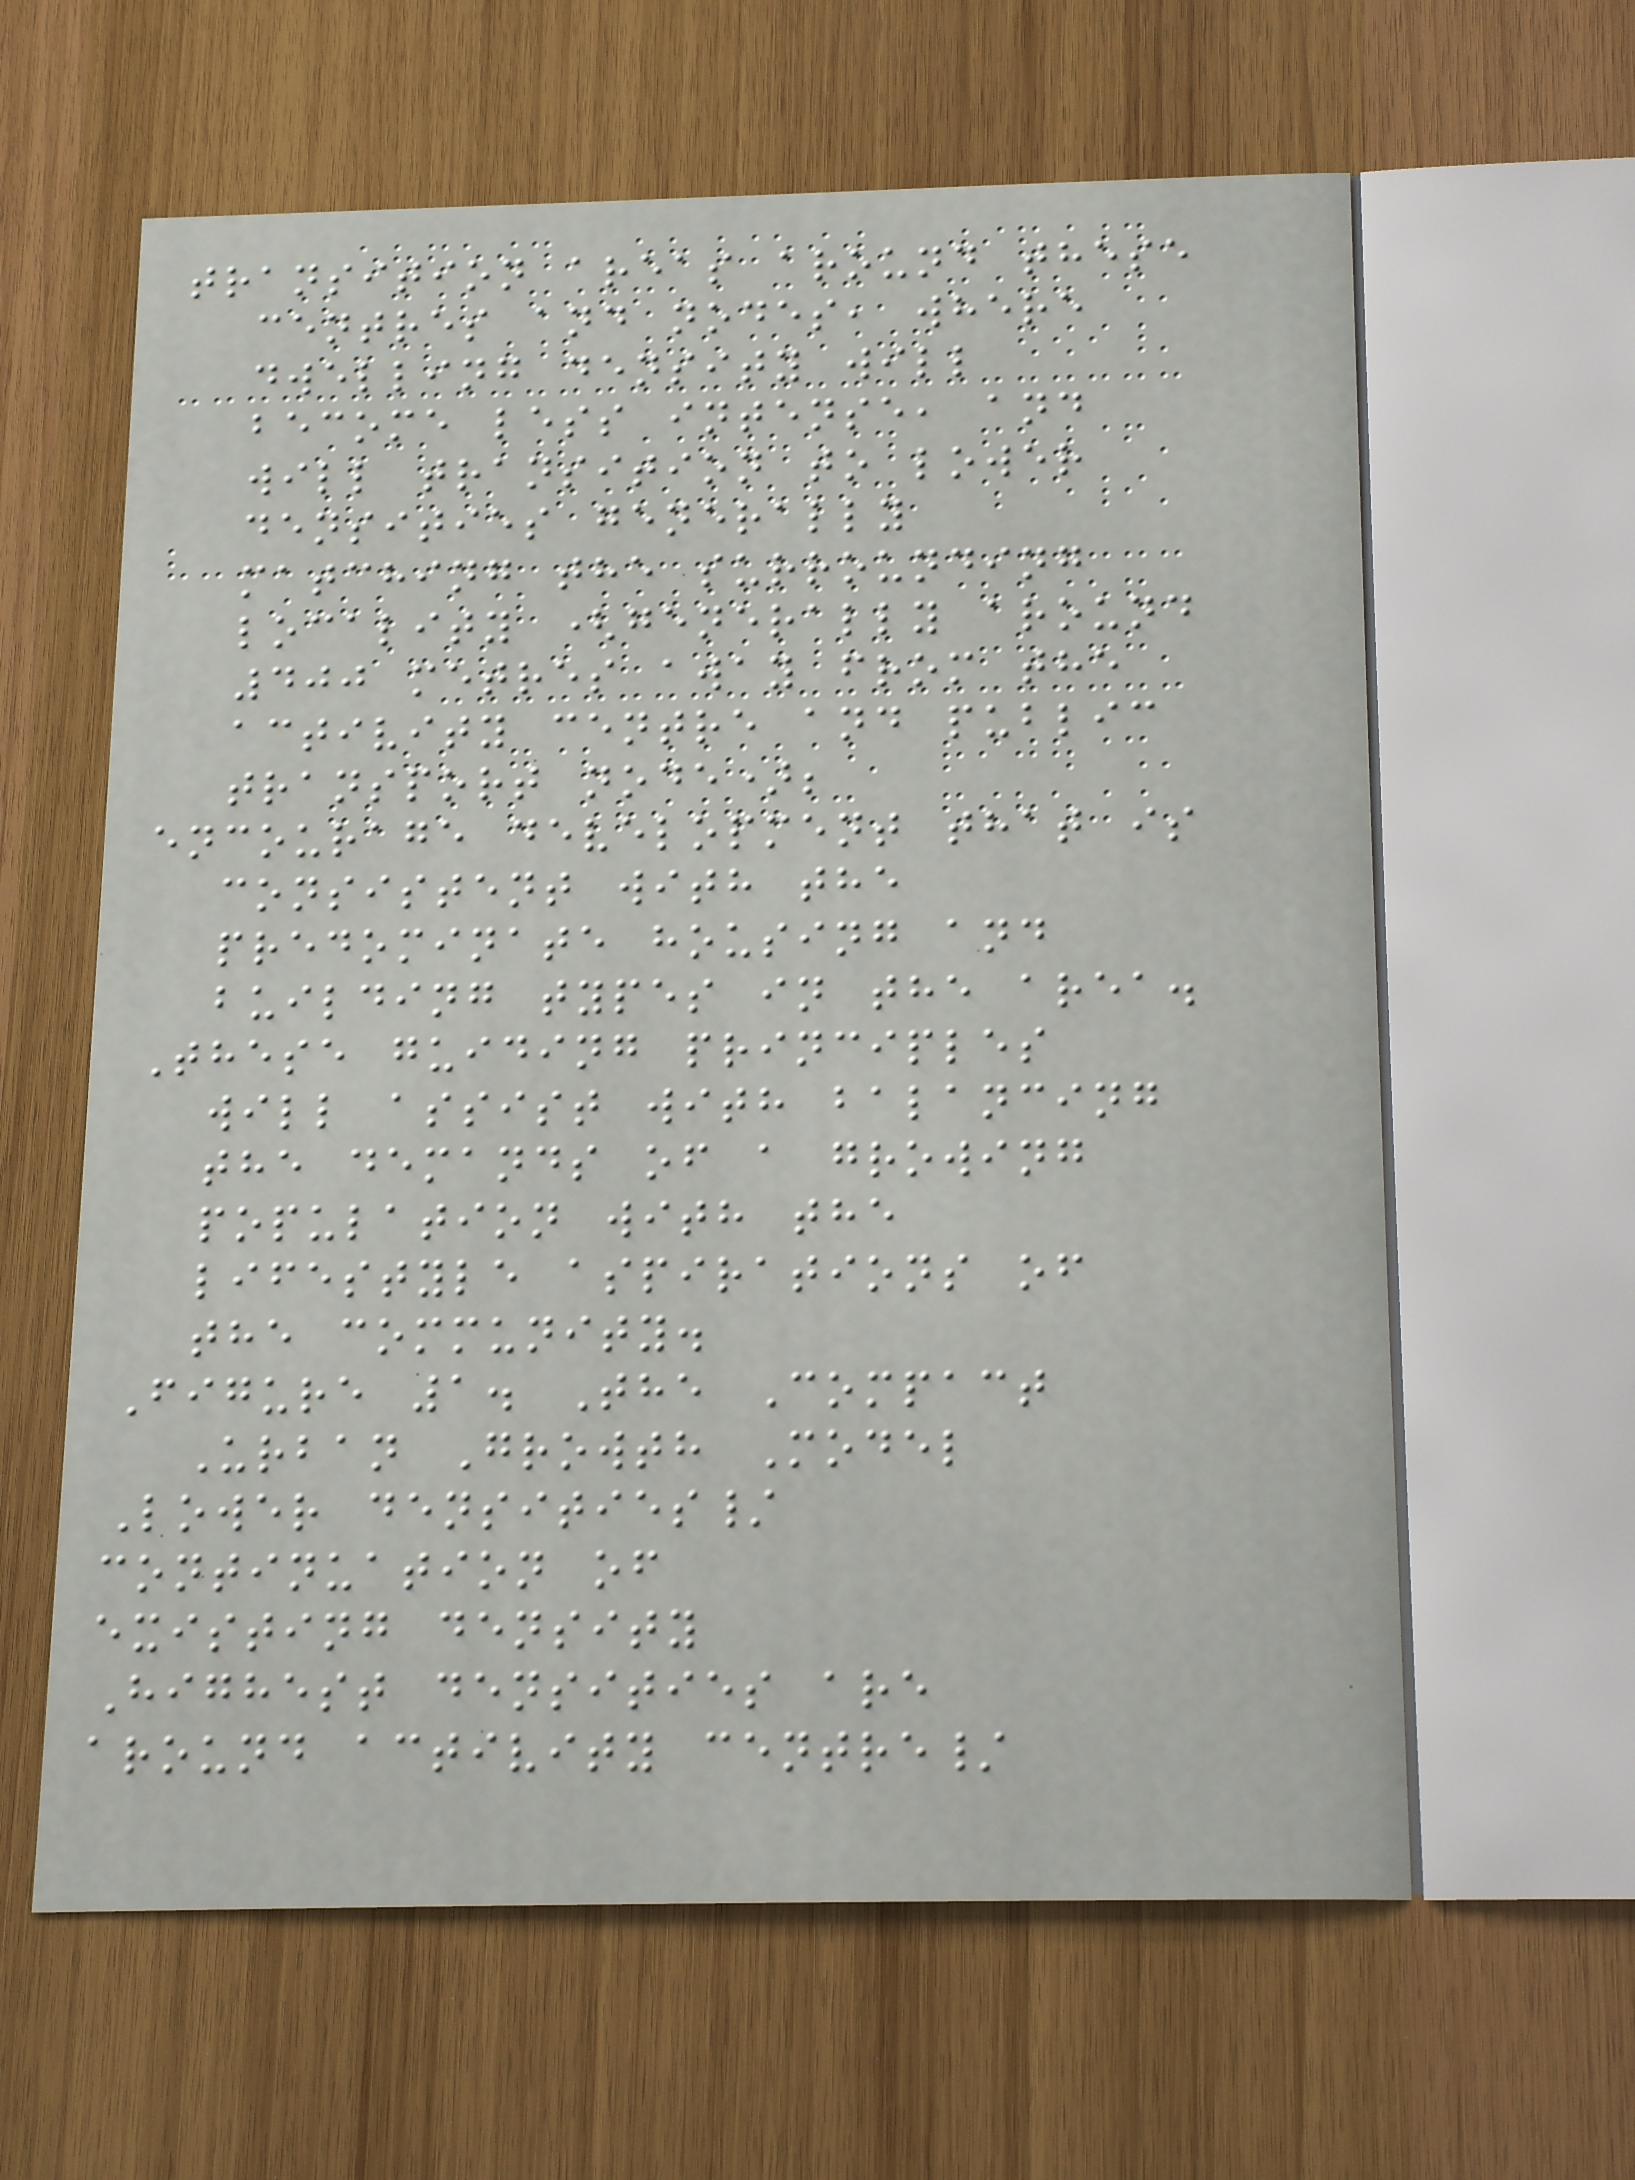transition areas around these
centres and nodes, where
dwelling density will
become less intense, and
will transition to lower
densities generally
matching the surrounding
locality (generally around
400 metres away from the
activity centre and public
transport node);
encourage development that is
consistent with the
predominate housing and
building types in the area.
These guiding principles
will assist with balancing
the demands of a growing
population with the
lifestyle aspirations of
the community.
Figure 1. The Compact
Urban Growth Model
Lower densities/
continuation of
existing density
Highest densities are
around activity centre/
